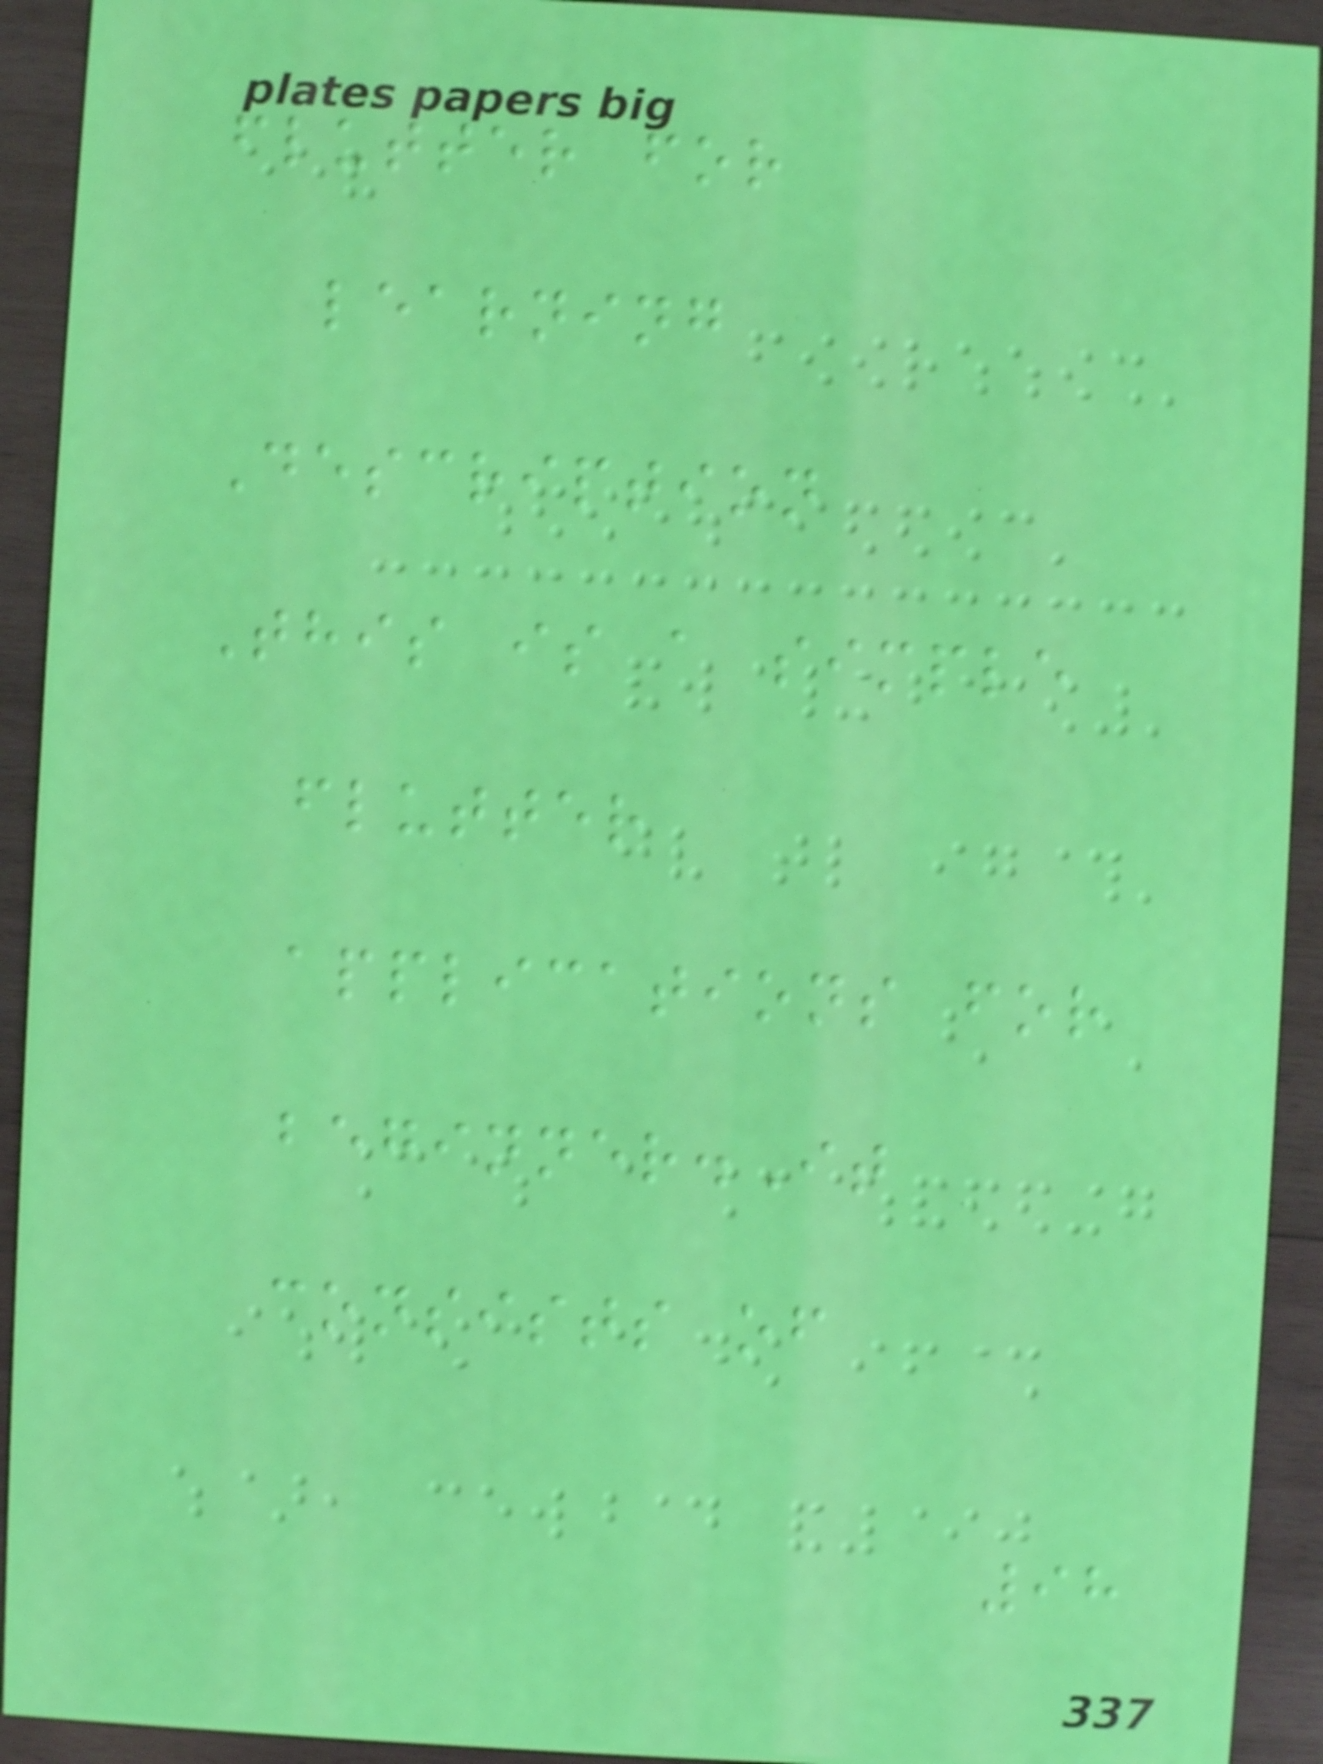flutter for
learning
Description
This is a simple
flutter
applications for
beginner.It
consists of
98
